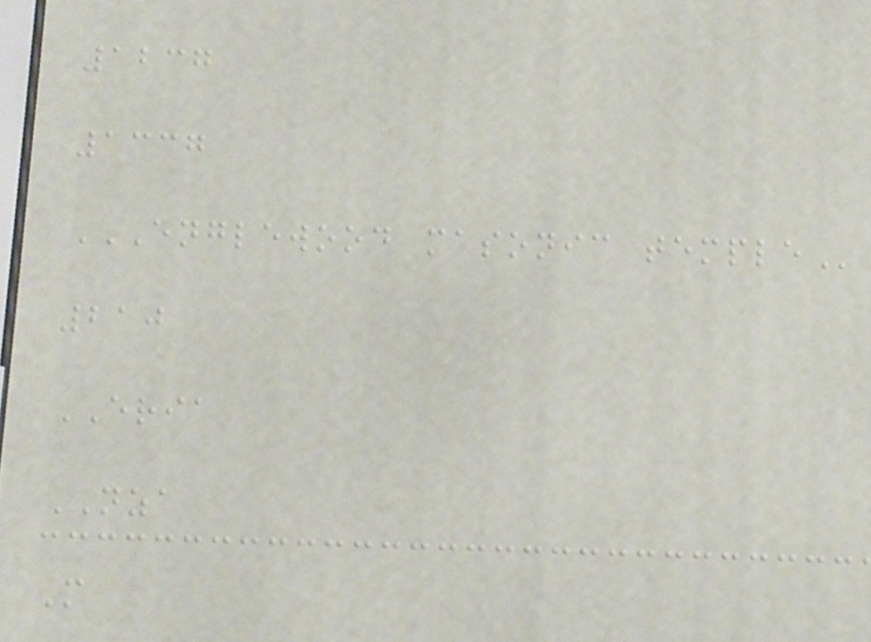1237
1337
ENGLEWOOD MASONIC TEMPLE
210
ERIA
NZA
M
